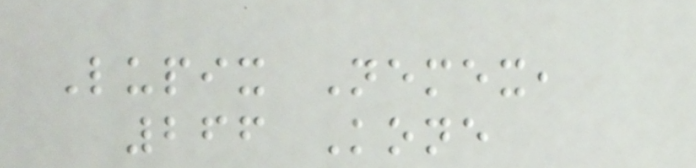Lupix Nemex,
266 Kone
